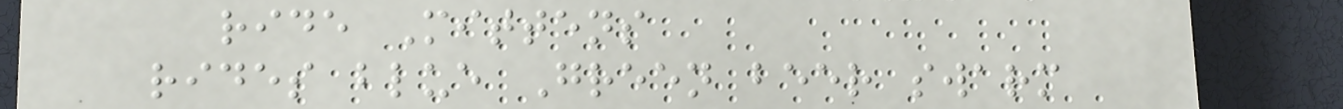ride Mittens
rides blue Green beer swarm
